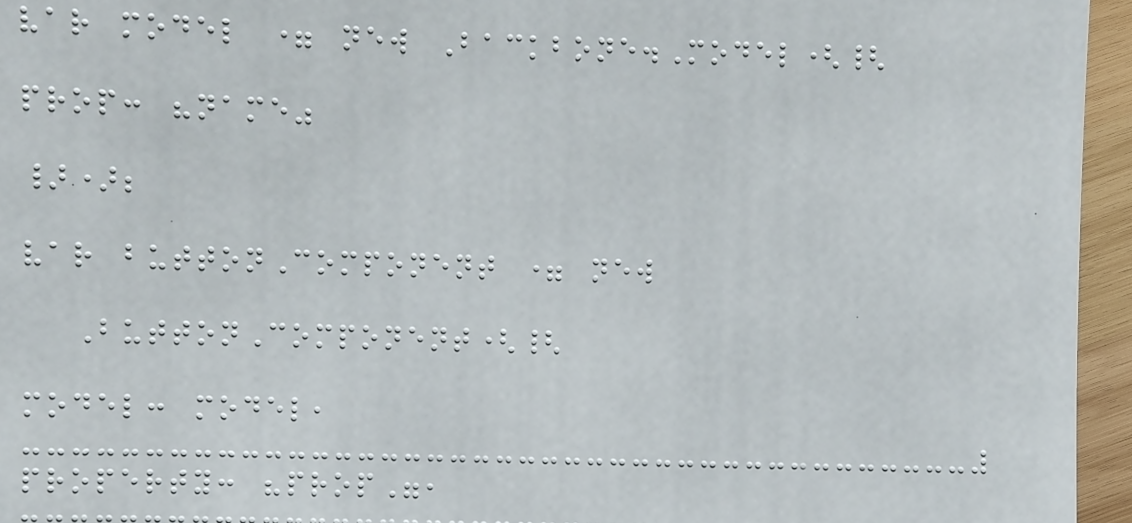var model = new Backbone.Model({
prop: "name"
});
var buttonComponent = new
ButtonComponent({
model: model,
property: "prop",
